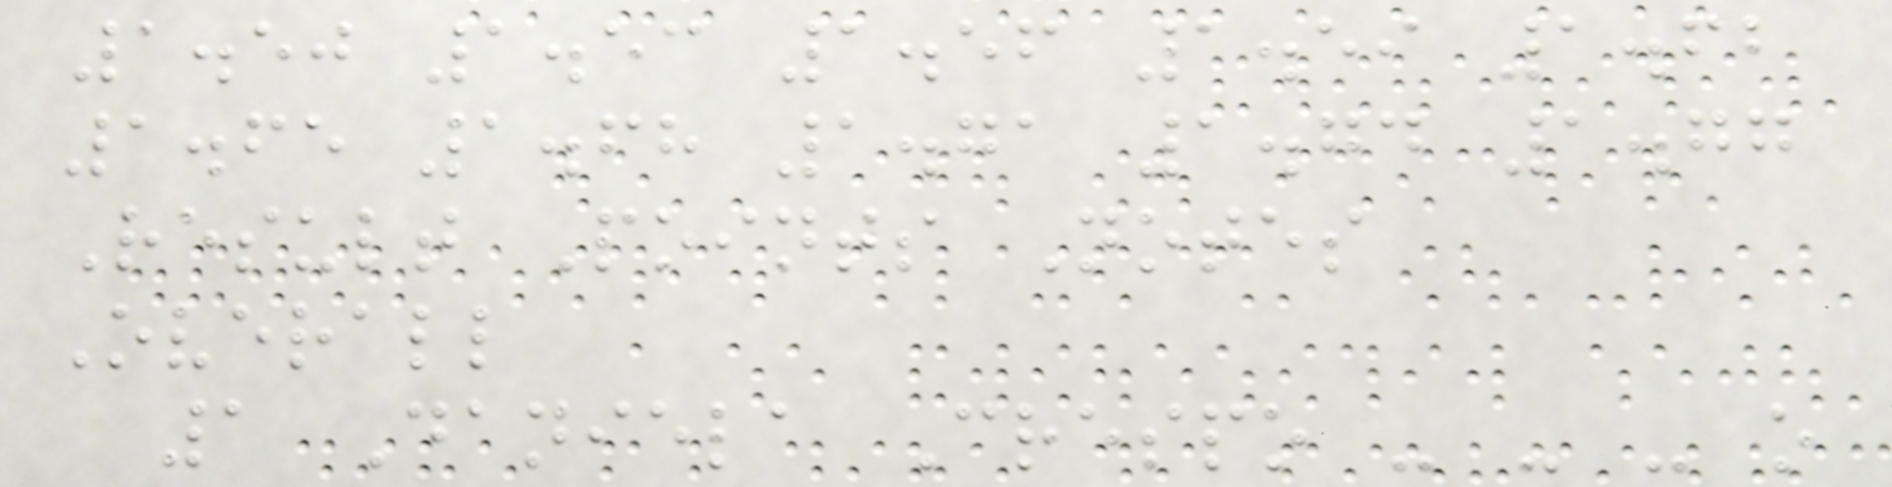1.50 1.53 1.56 1.59 1.62
1.65 1.68 1.71 1.74 1.77
Result Points Notes
Overall
1 Daniela Crespo - - - o
